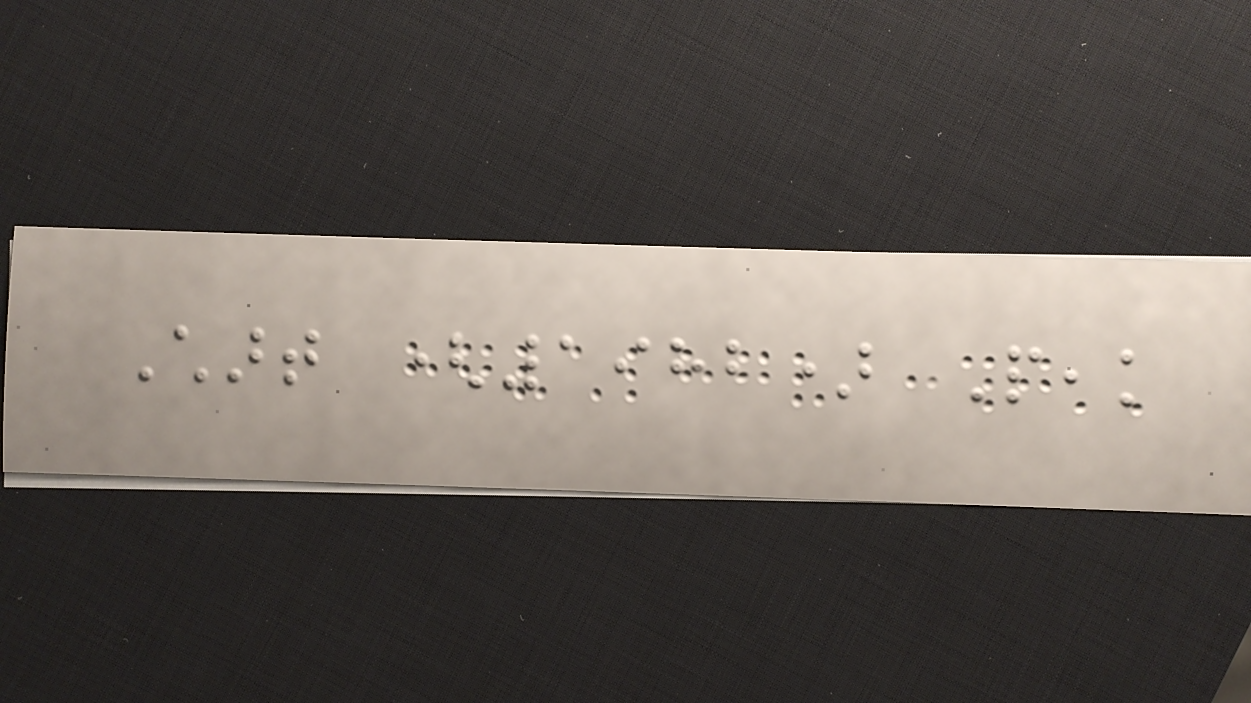Chart (1982) Peak
